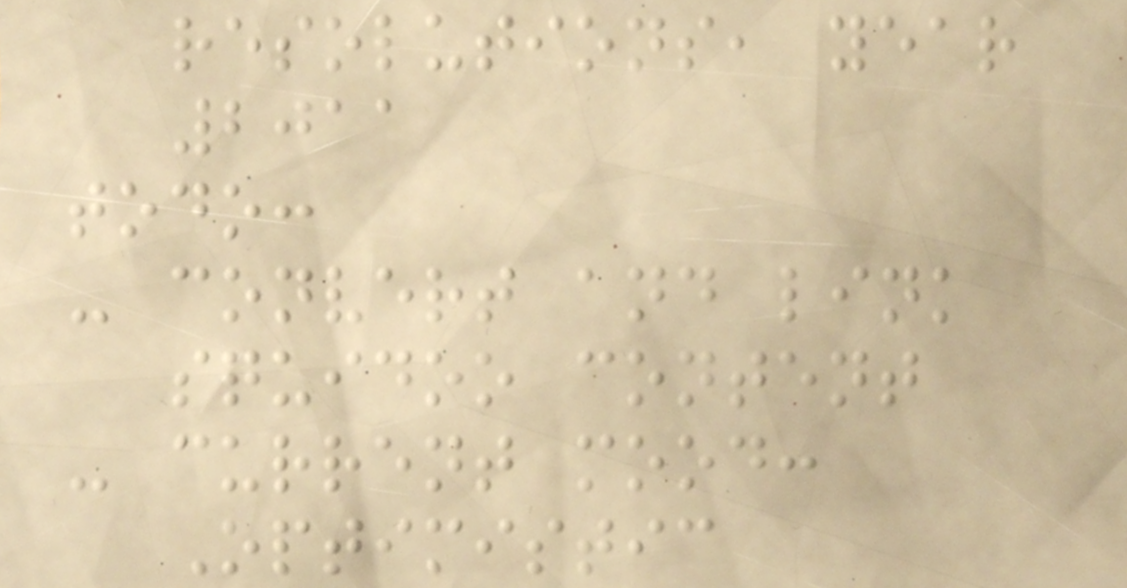resolutions, year
2011
todo:
- convert and link
squidoo content
- current mood:
Optimistic
